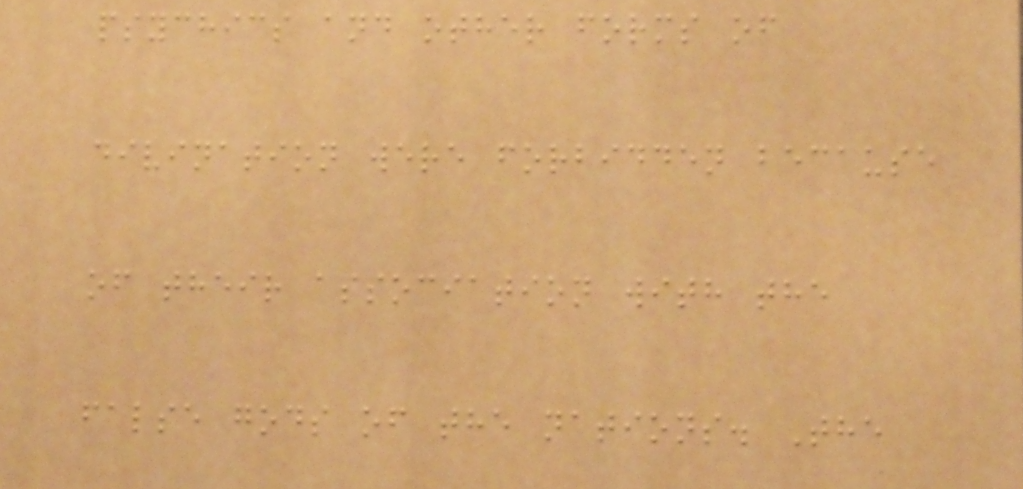psychics and other forms of
divination were forbidden because
of their association with the
false gods of the nations. The
